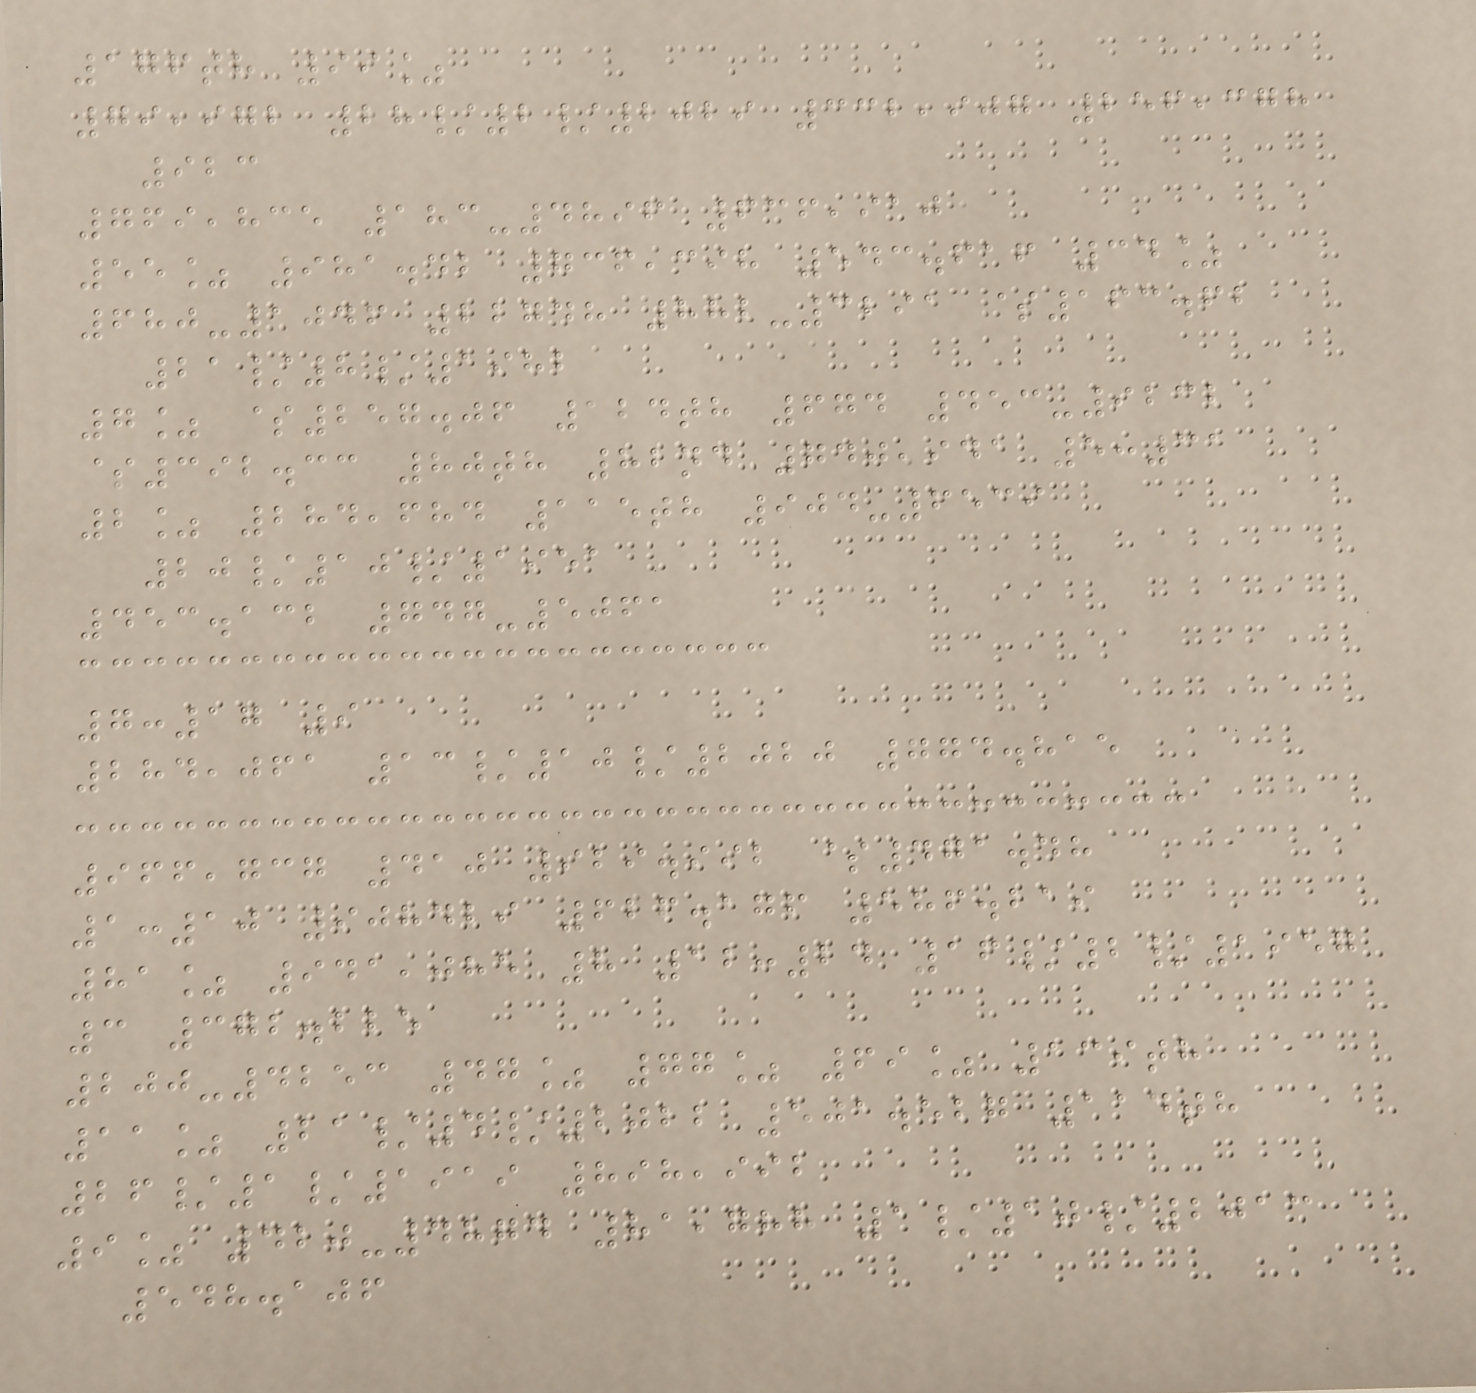176th 99%
79,972 28/2/2029 332,907 256,378
923
769,835 183-4896 636,910
55% 981.42 736,398 543.616 34%
680-1046 22748 882-3291 $163.62
21/8/1982
7% $257.06 124th 674 453-9232
$392.33 80th 82nd 740,941 5:31
2% 284,684 115th 904-6539
20/10/1951
453.132 747-5061
7:17 9
284,061 13/10/2020 774.815
966,737 410 929.992 $471.48
1:10 908429 626.176 586.219
81% 941,085 8 12:24 16/2/1957
3 372.225
200-4253 47% 77% 69% 139th
11% 21/4/2022 501.527 114th
26/1/1919 898,992
9% 420-4874 81,788 1/10/2013
548.106
